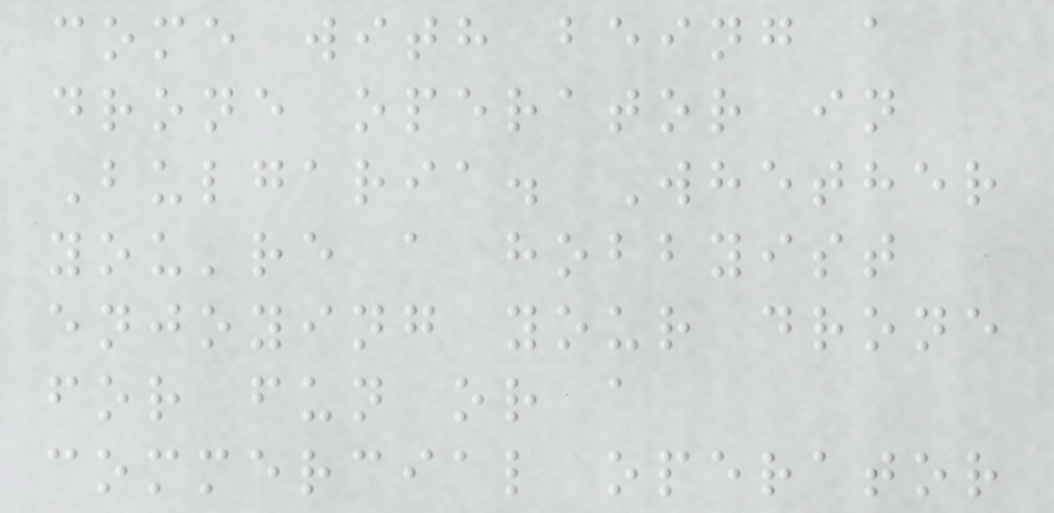come with being a
drone operator in
Bulgaria. Whether
you're a hobbyist
enjoying your drone
for fun or a
commercial operator
